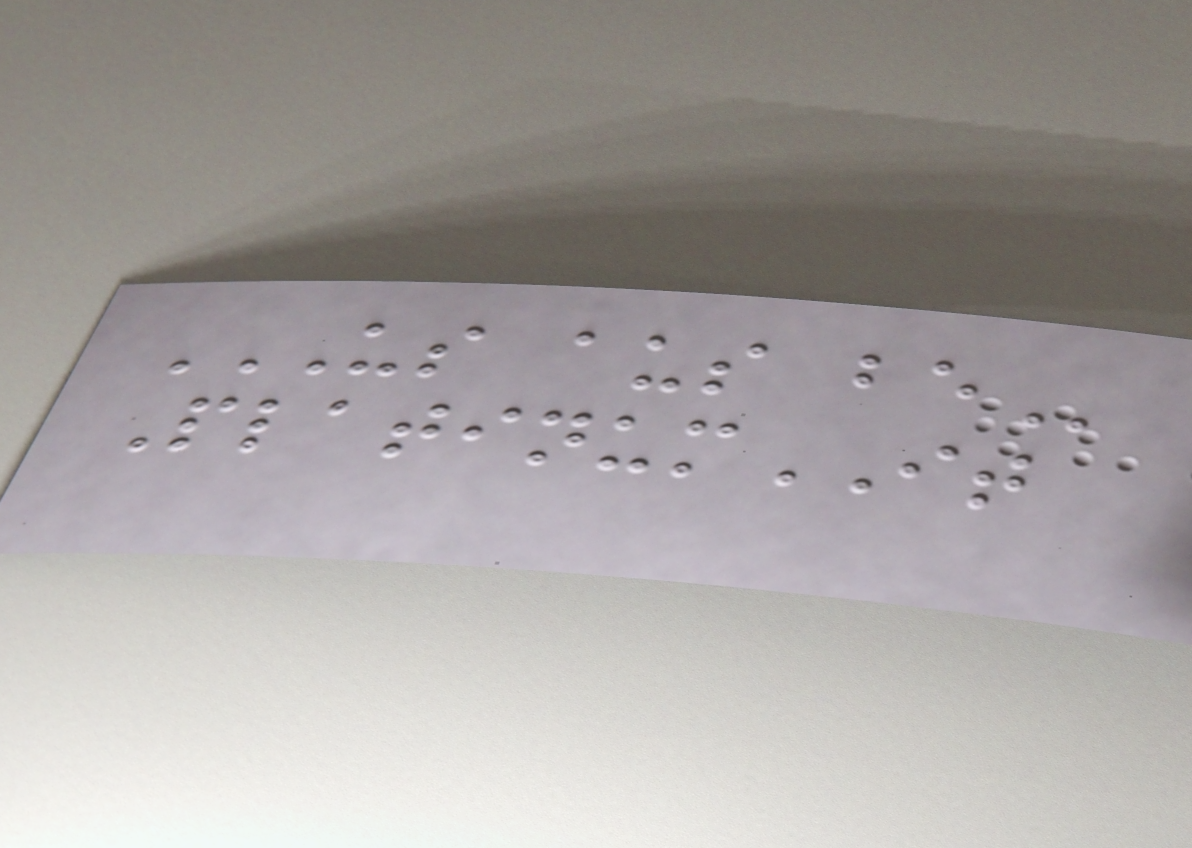US AUS BE
PlatinumIT
